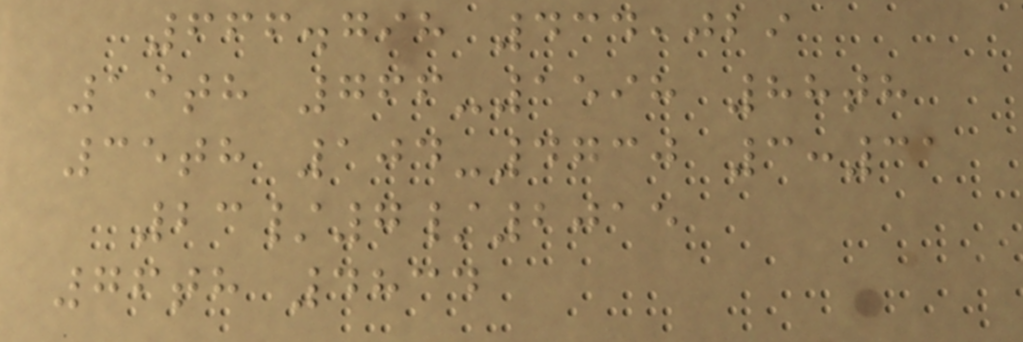666.798 434,029
19th 766-1598 88th
35th 104-4730 3:31
23/7/2015
76th 4834
